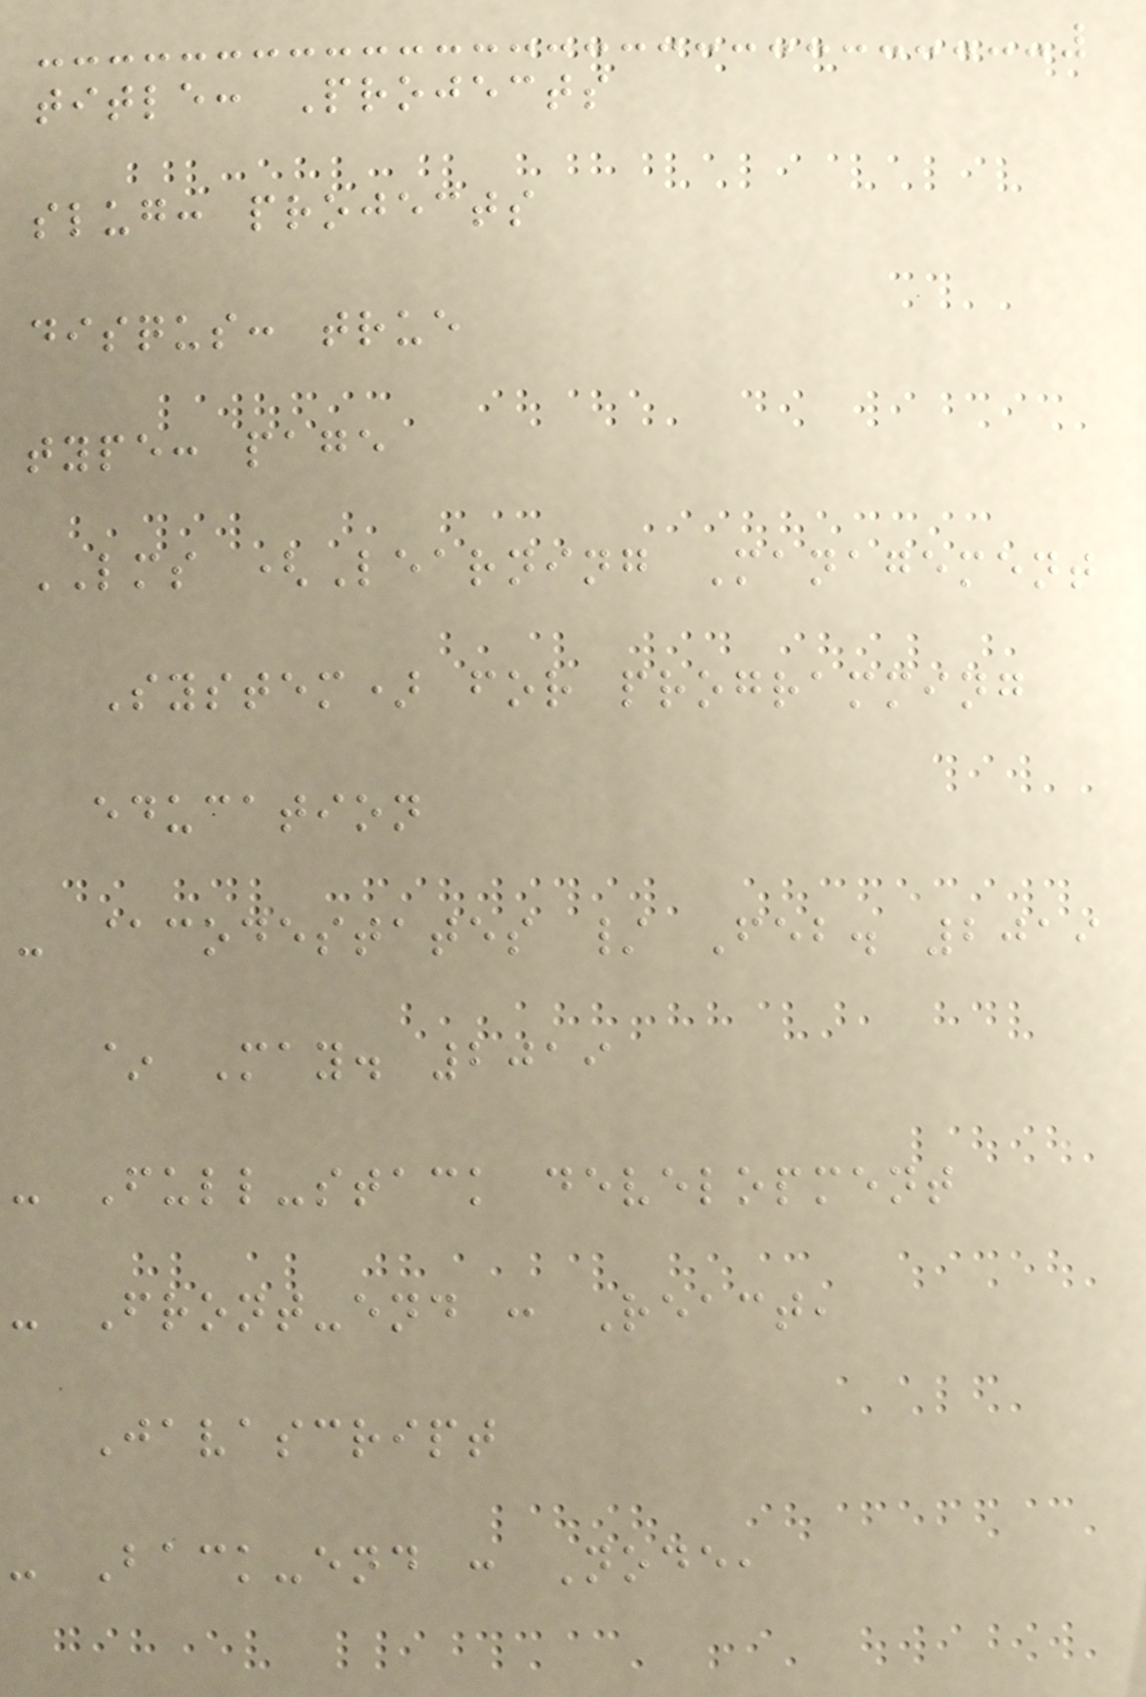title: Projects
slug: projects
disqus: true
type: page
LMS (Learning Management
System) for programming
education
- @codestates / Feb. 2019
~ May. 2019
- Full-stack development
- Front-end : React,
Javascript
- Back-end : Node,
